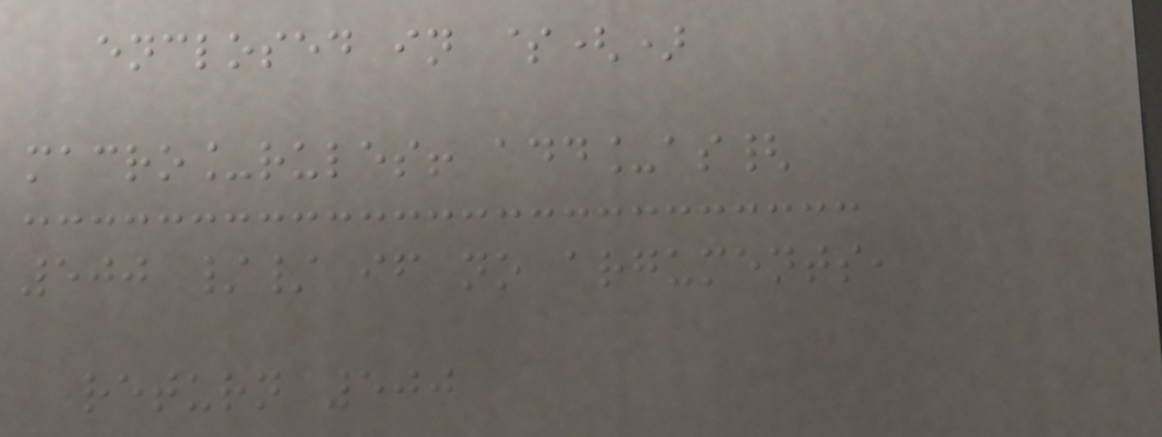enclosed in $()
macro_rules! add_as{
500 // if no arguments,
return 500
